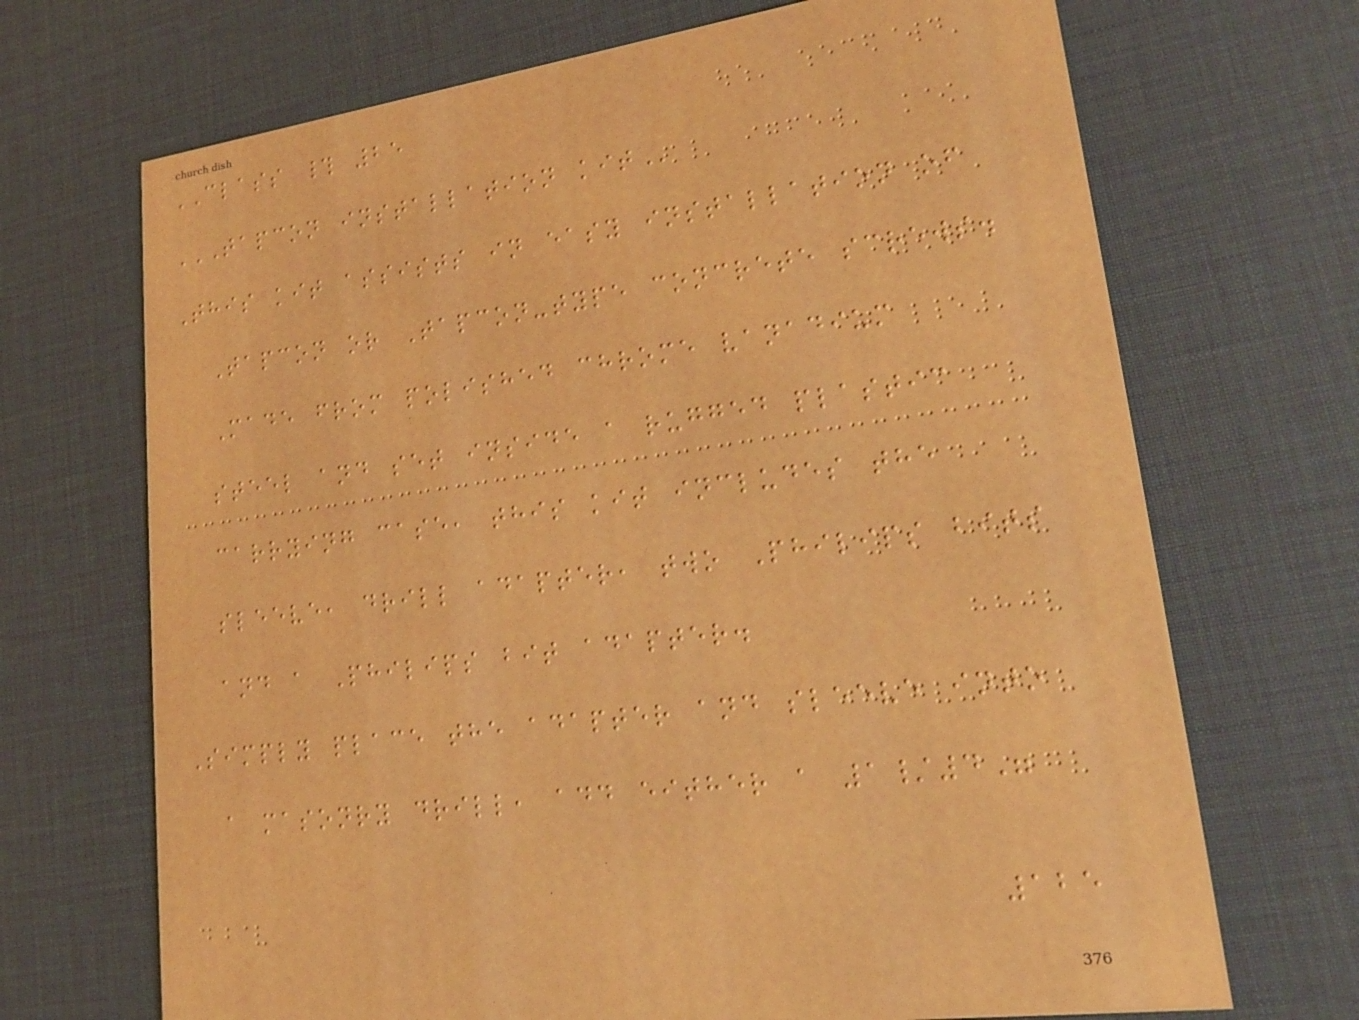CLASS # 25
TAPCON INSTALLATION KIT
This kit assists in easy installation of
Tapcon or Tapcon-type concrete screws.
Made from polished chrome vanadium
steel and set inside a rugged plastic
carrying case, this kit includes the
sleeve, drill adapter, two Philips bits
and a Philips bit adapter.
Simply place the adapter and sleeve into
a masonry drill, add either a 1/4"
125
